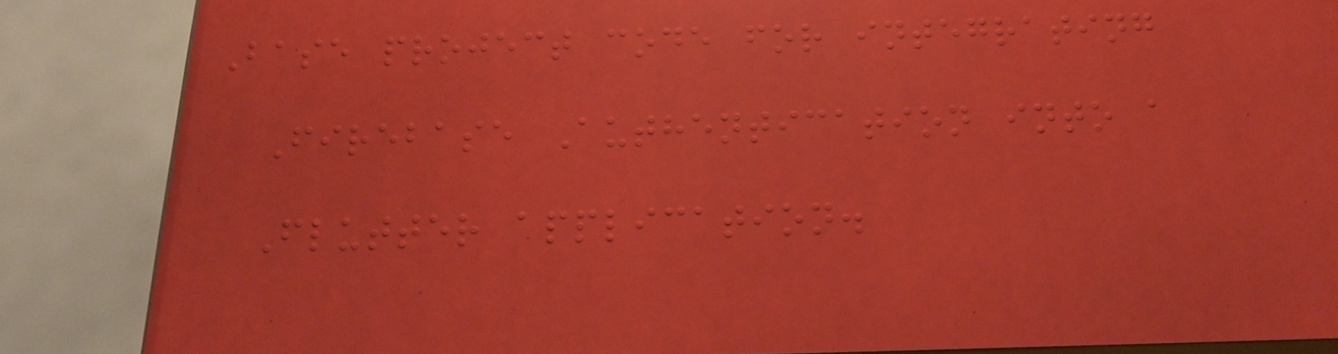Base project code for integrating
Firebase Authentication into a
Flutter application.
